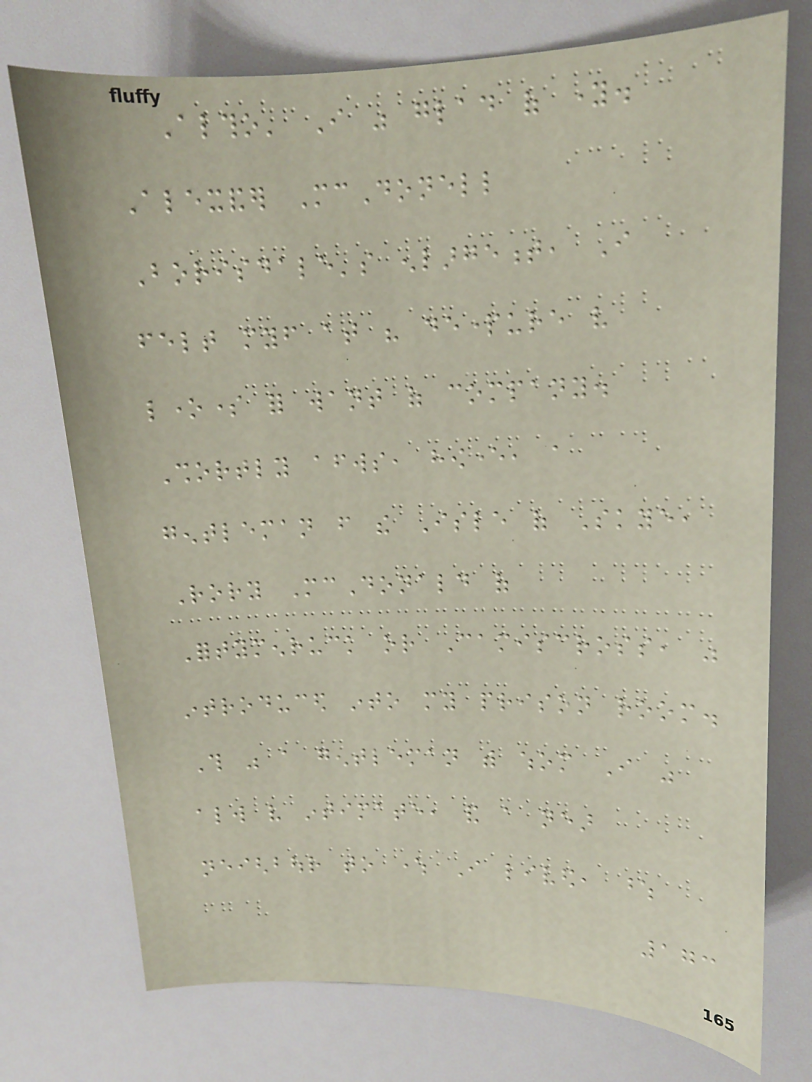Altho' I was glad of young.
Alexander McDonell
Borisdale's enlargement, I
felt myself at his departure very
lonesome for want of company.
Shortly afterwards, however, a
gentleman from the Isle of Skye,
Rory McDonald of
Fortymenruck or Camiscross, was
introduced into my prison room.
This was a gentleman with whom I was
always very intimate, and a near
neighbour to where I lived, whose
173
